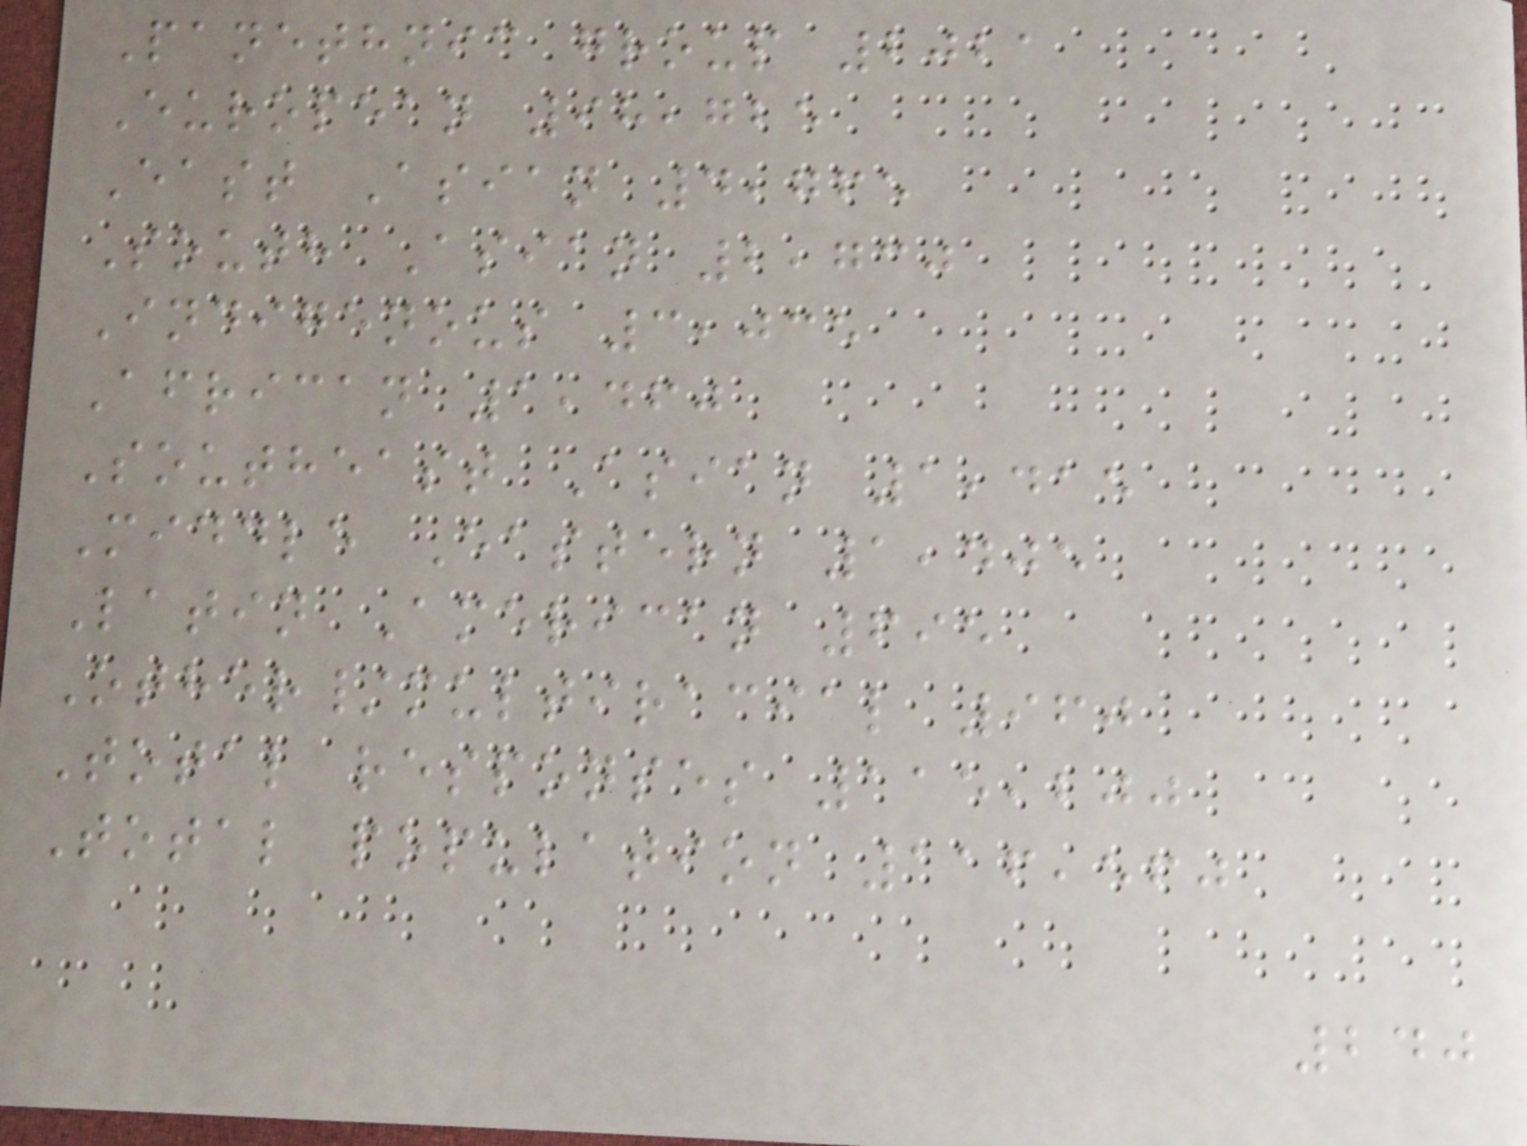Panethnic group 2021
European 98,725
East Asian 4,765
South Asian 2,730
Indigenous 3,035
African 1,460
Southeast Asian 1,415
Middle Eastern 1,405
Latin American 695
Other/multiracial 960
Total responses 115,200
Total population 116,560
240
